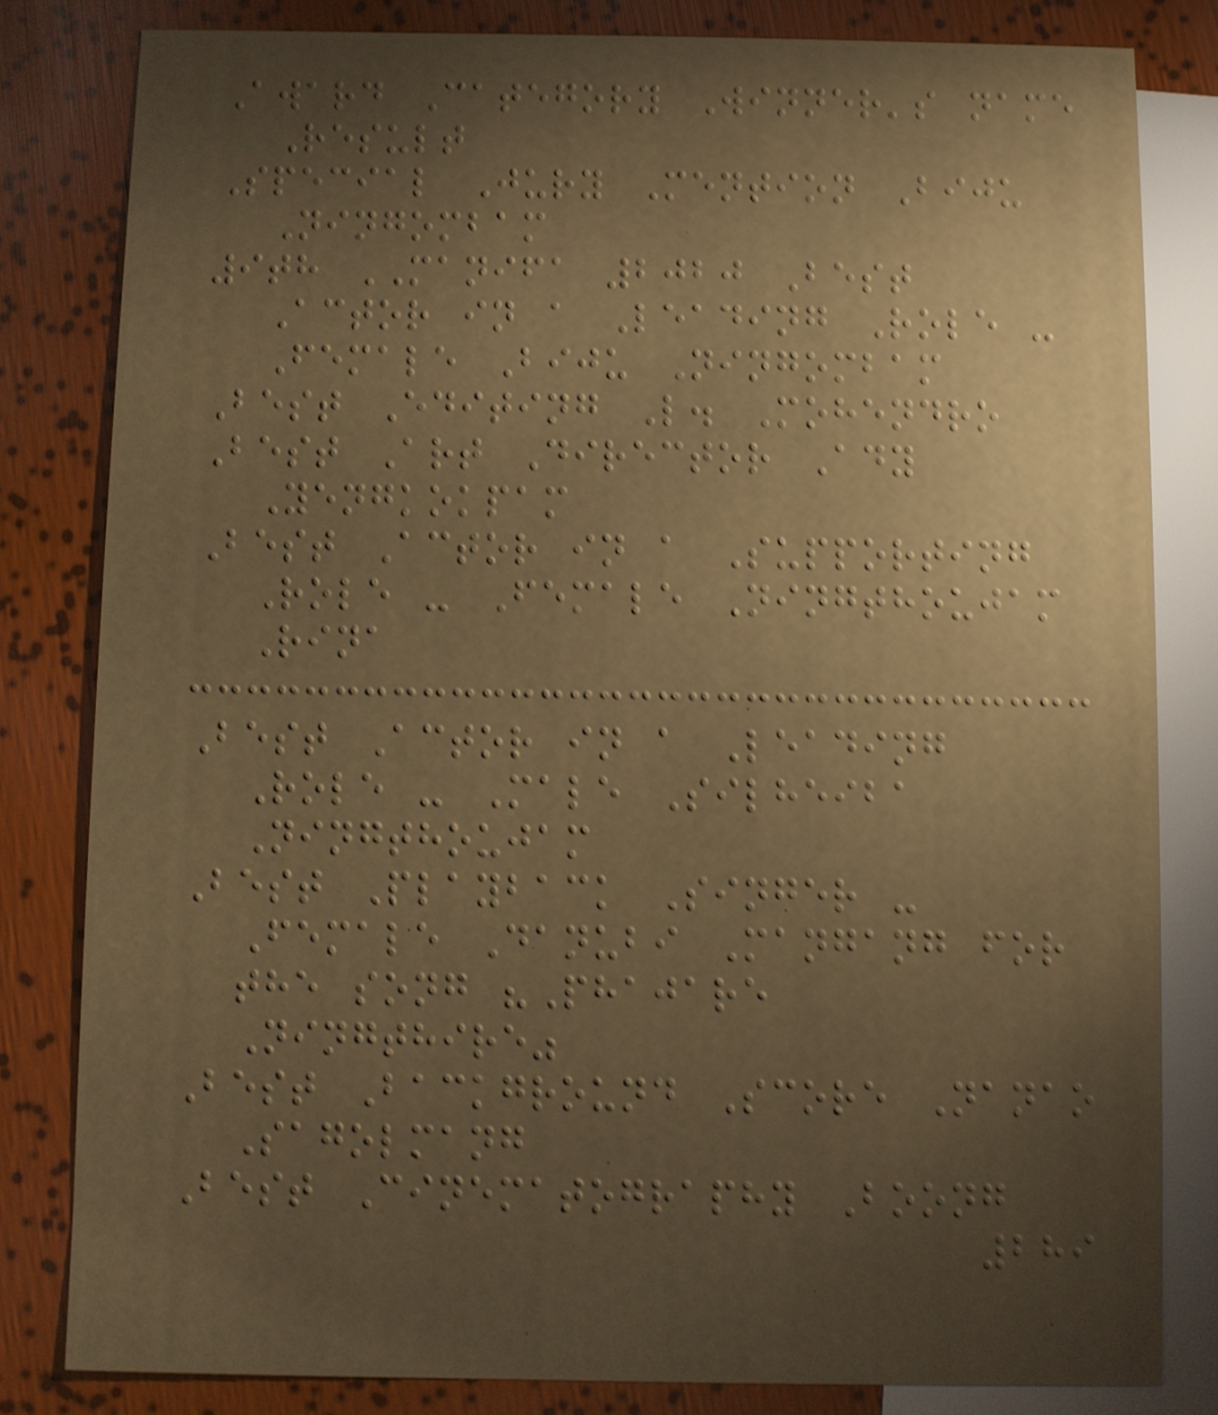Award Category Winner's name
Result
Special Jury Mention Biju
Ningombam
9th MANIFA 2020 Best
Actor in a Leading Role -
Female Biju Ningombam
Best Editing L. Mohendro
Best Art Director Ady
Yengkokpam
Best Actor in a Supporting
Role - Female Ningthoujam
Rina
Best Actor in a Leading
Role - Male Silheiba
Ningthoujam
Best Playback Singer -
Female Danubi Mangang for
the song "Phajare
Ningthire"
Best Background Score Nanao
Sagolmang
Best Cinematography Boong
289
